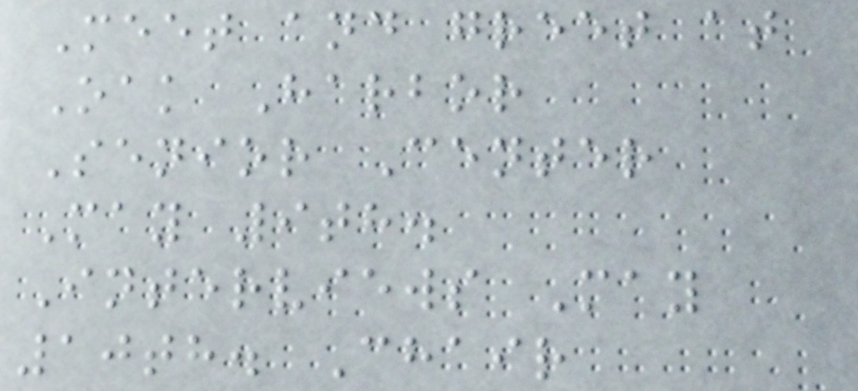Meet and greet at
Oak Harbor
Senior Center
May 9th.
Interviews May
10th. Chair
